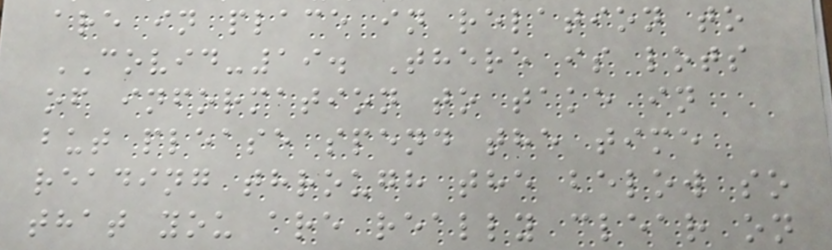are in place in relation to
COVID-19. There is lots
of information to take in
but please spend the time
reading through the below so
that you are really clear on
